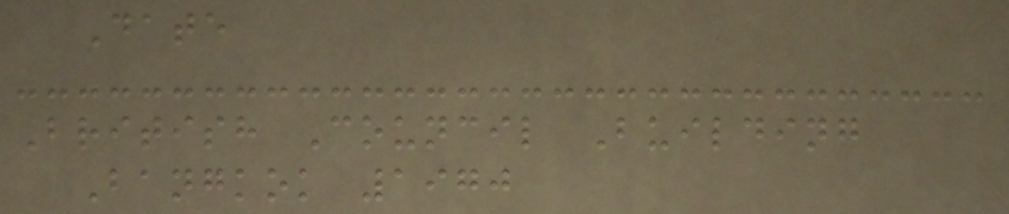Date
British Council Building
Bangkok 1970
